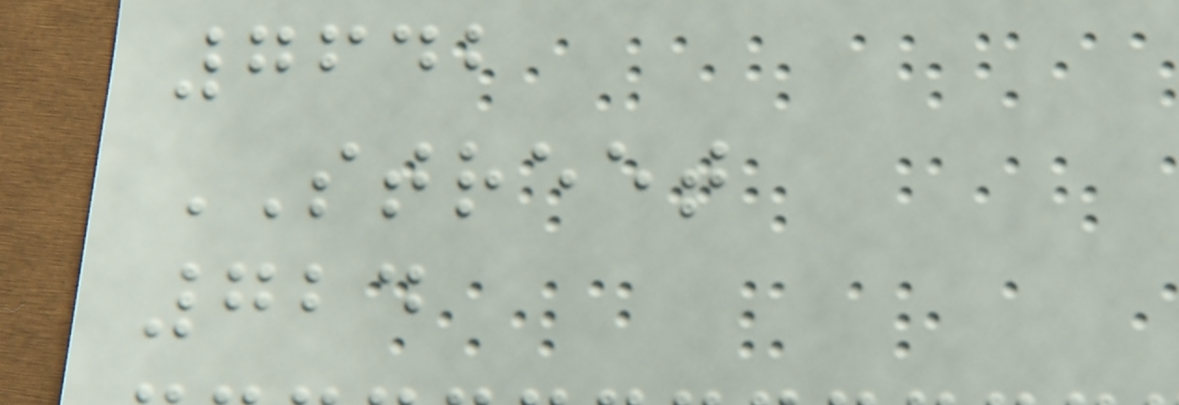7642
STREET
724
